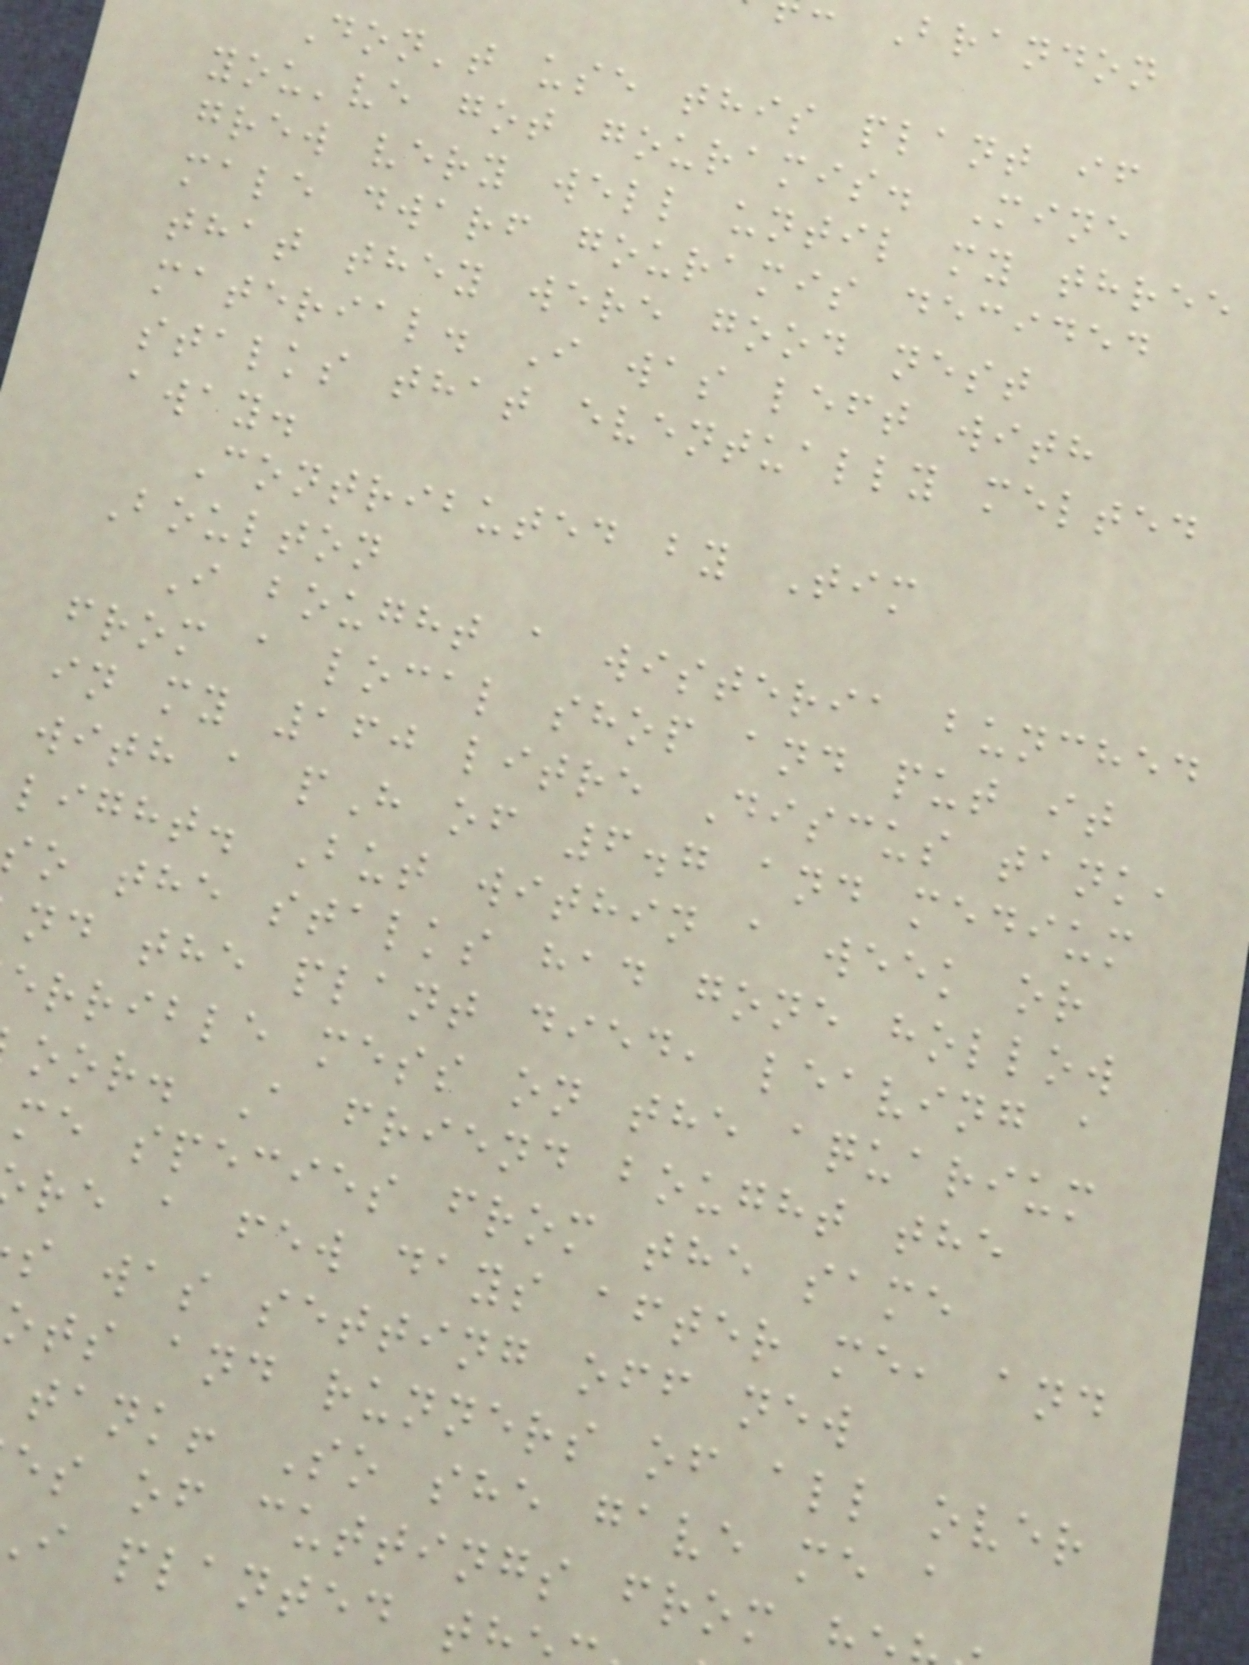Brandon
Don't use this plant if
you've got gouramis. Mine
grew very well until my three
male dwarf gouramis decided
that they were good nest
material. I was left with
stalks that eventually melted
away.
Contributed by Tim
Boulton
I bought a wisteria bunched
from a local shop and put it
in my 160 litre Discus tank,
with a pH of 6.7 and medium
light. But within a week or
o the stalks had gone hollow
nd the plant died, leaving a
errible mess on the aquarium
oor. A friend bought the
me species from the same
re a few days after me, and
s was setting off new
ots and runners of all over
tank! So she gave me a
es of cuttings from
i planted t
